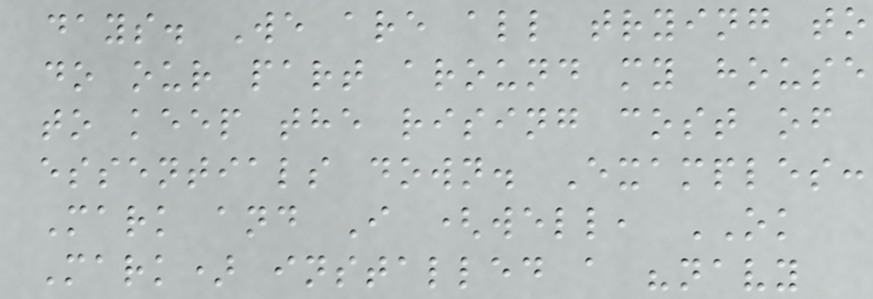days. We are all trying to
do our part around my house
to keep the rising cost of
essentials down. Examples:
Mark and I (well, OK
Mark) installed a "navy
